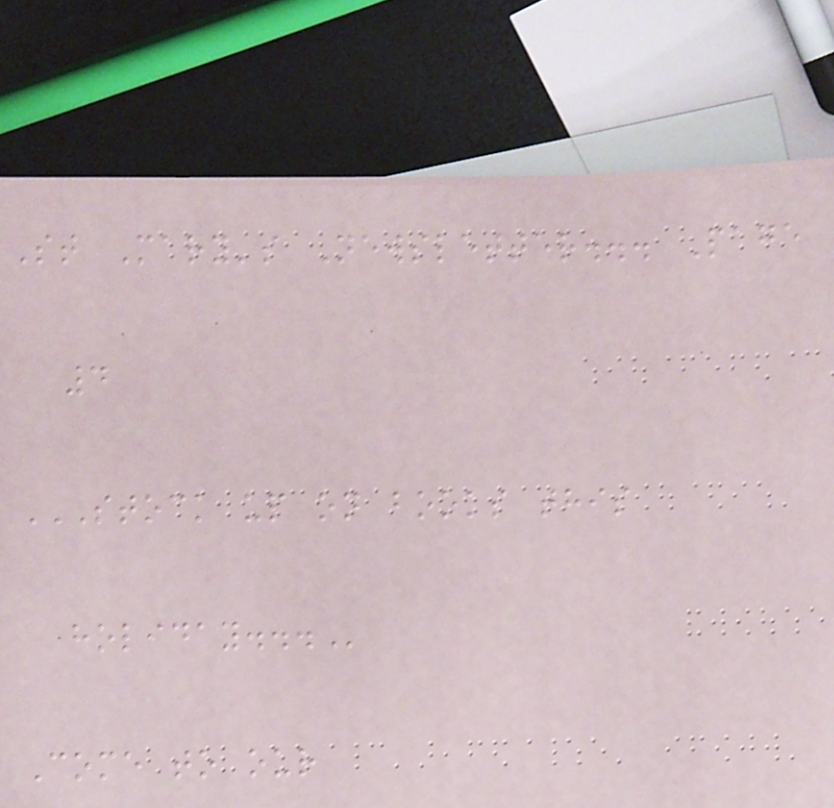St Mary's Newsletter... Page
4
STOCK UP ON BOOKS THIS
HOLIDAY...
Come to our
